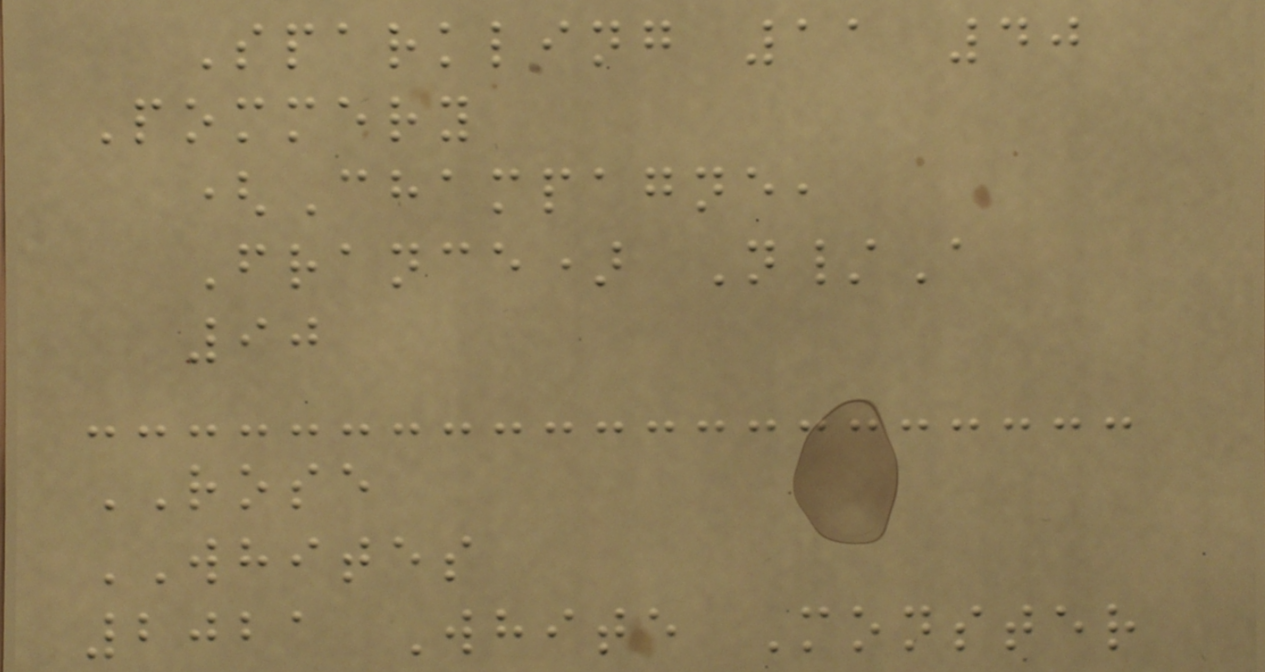Sparkling 11 40
Pommery
(Champagne,
France) N/A
90
ROSE
WHITES
2021 White Monster
